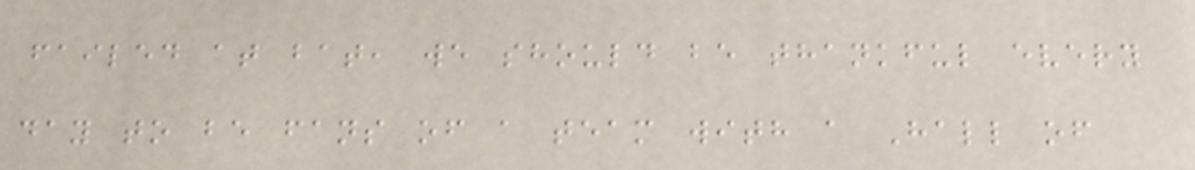failed at bat, we should be thankful every
day to be fans of a team with a Hall of
